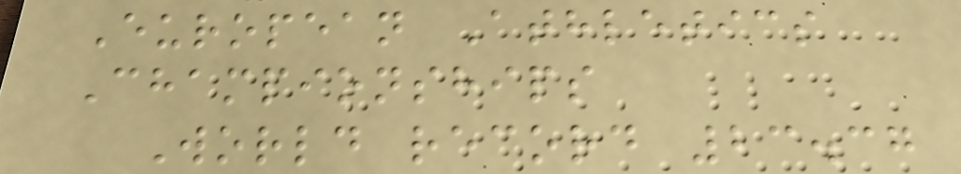European Athletics
Championships
World record 23.37
